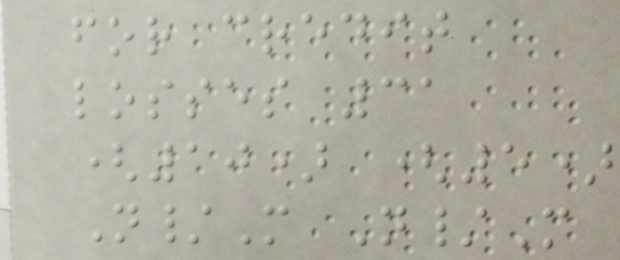for credit
losses 31
(10) (5)
N/M N/M
